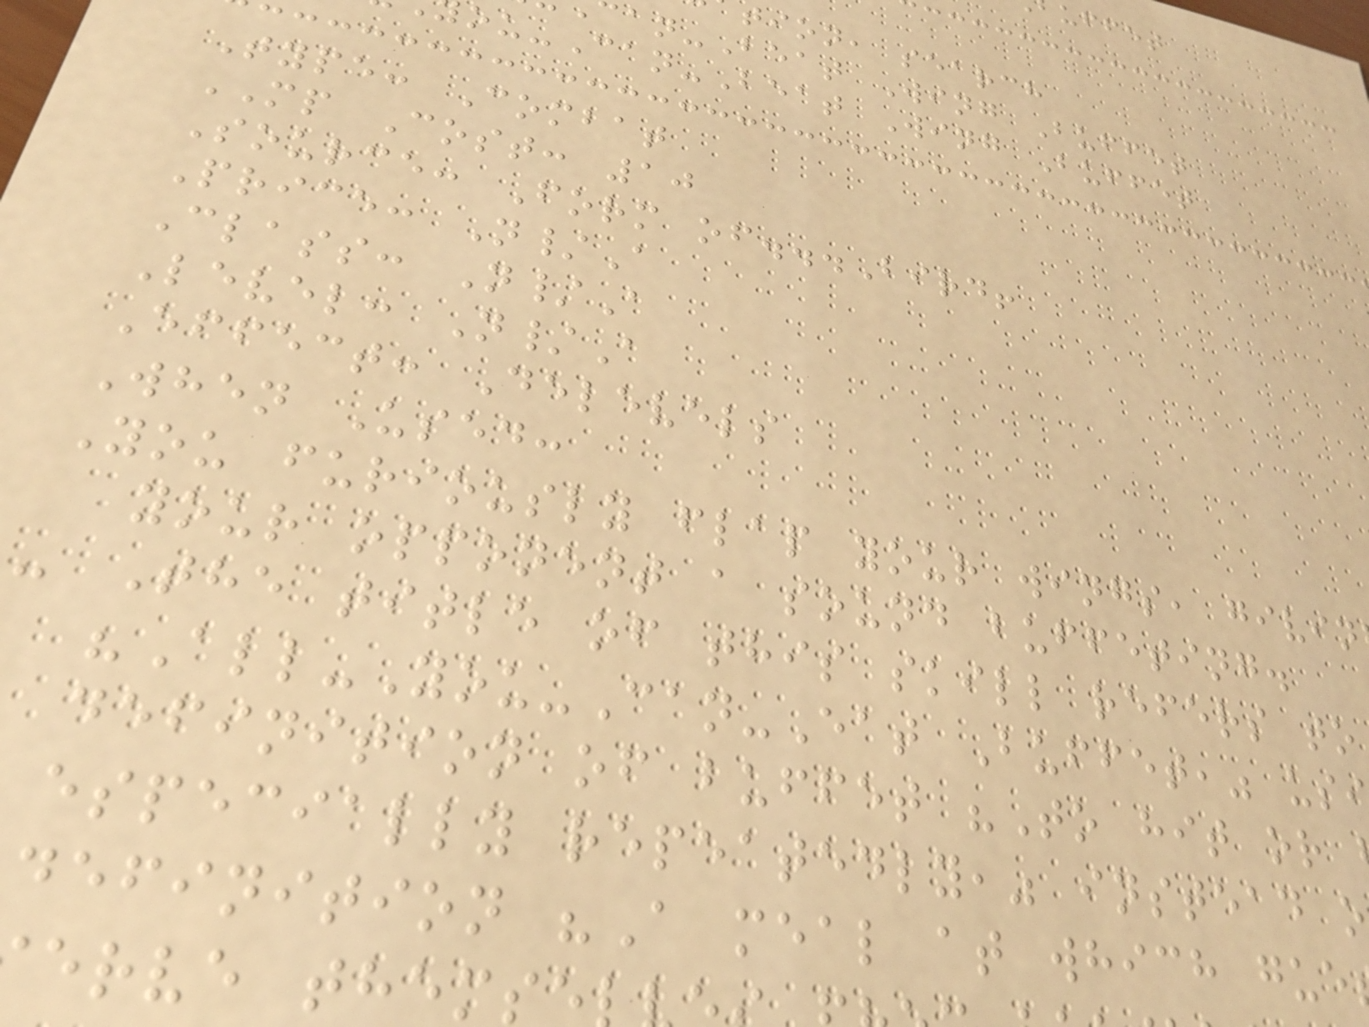tion, search
an-Beat Wing Buffet
ou-Can-Beat Wing Buffet
Type: Combat
MP Cost: 10
Source: Form of...Bird!
Price: N/A
Class: N/A
Level: N/A
Effect: Delevels
When Used:
You furiously flap your wings, givin
your opponent a sound buffeting.
- The title of this skill refers to
"All-You-Can-Eat Buffet," us
definition of buffet "To hit or
especially repeatedly," instead o
definition "A meal at which gue
erve thems
